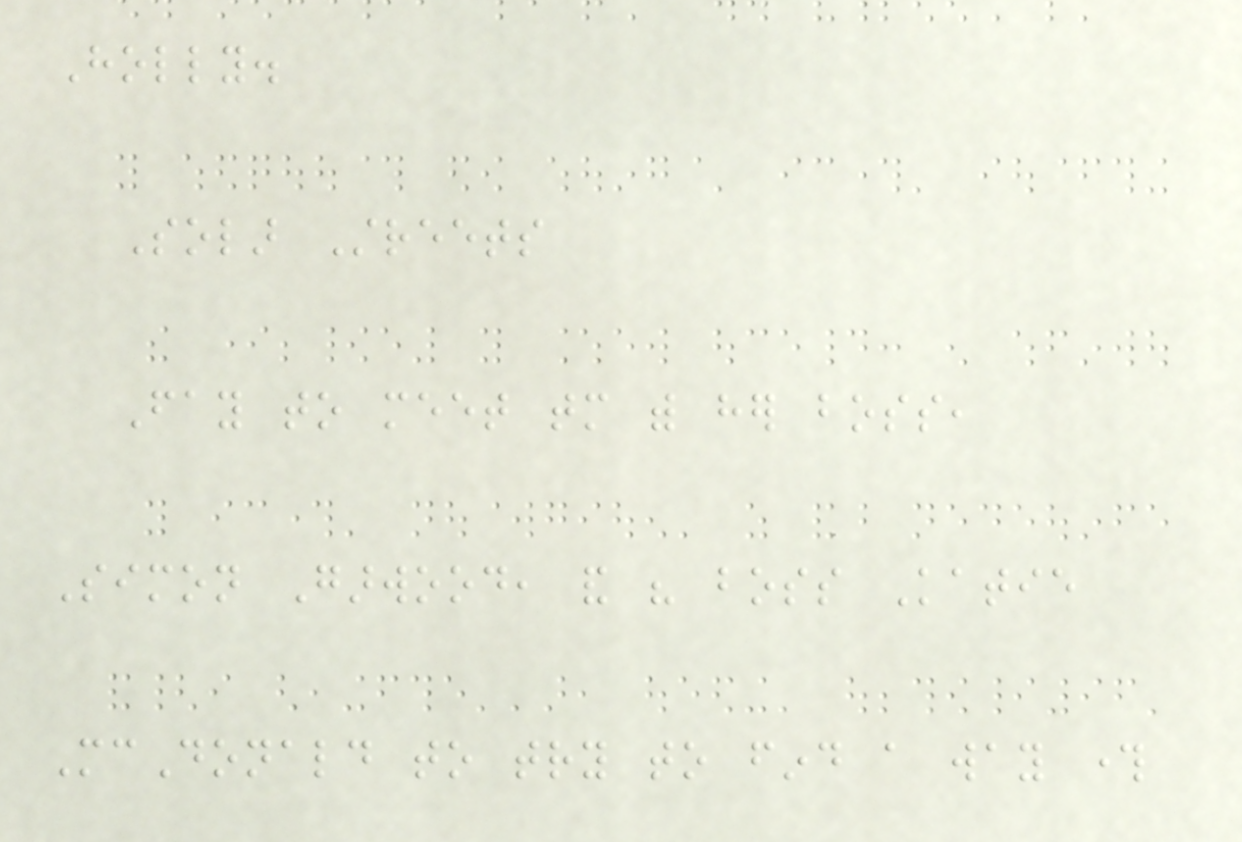Holly.
Solar Streets
Fay to meet tomorrow with her boss,
Simon Garwood, and his boss Katie
McDonald to try to find a way through
